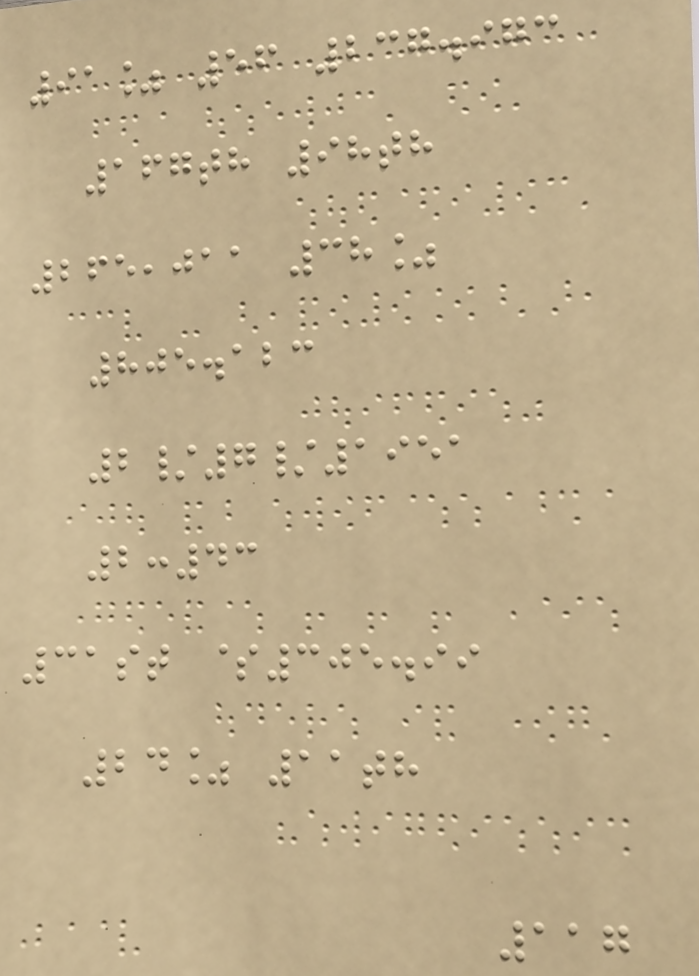91% 56 237.973
167th 98th
265,011 38%
805.123
2/7/1951
2:43
31st $305.99
24% 11th
117
